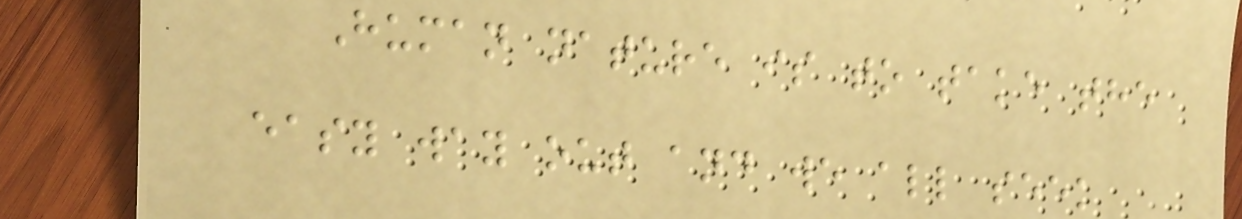Human nature is to take the
easy way out and we all seek
